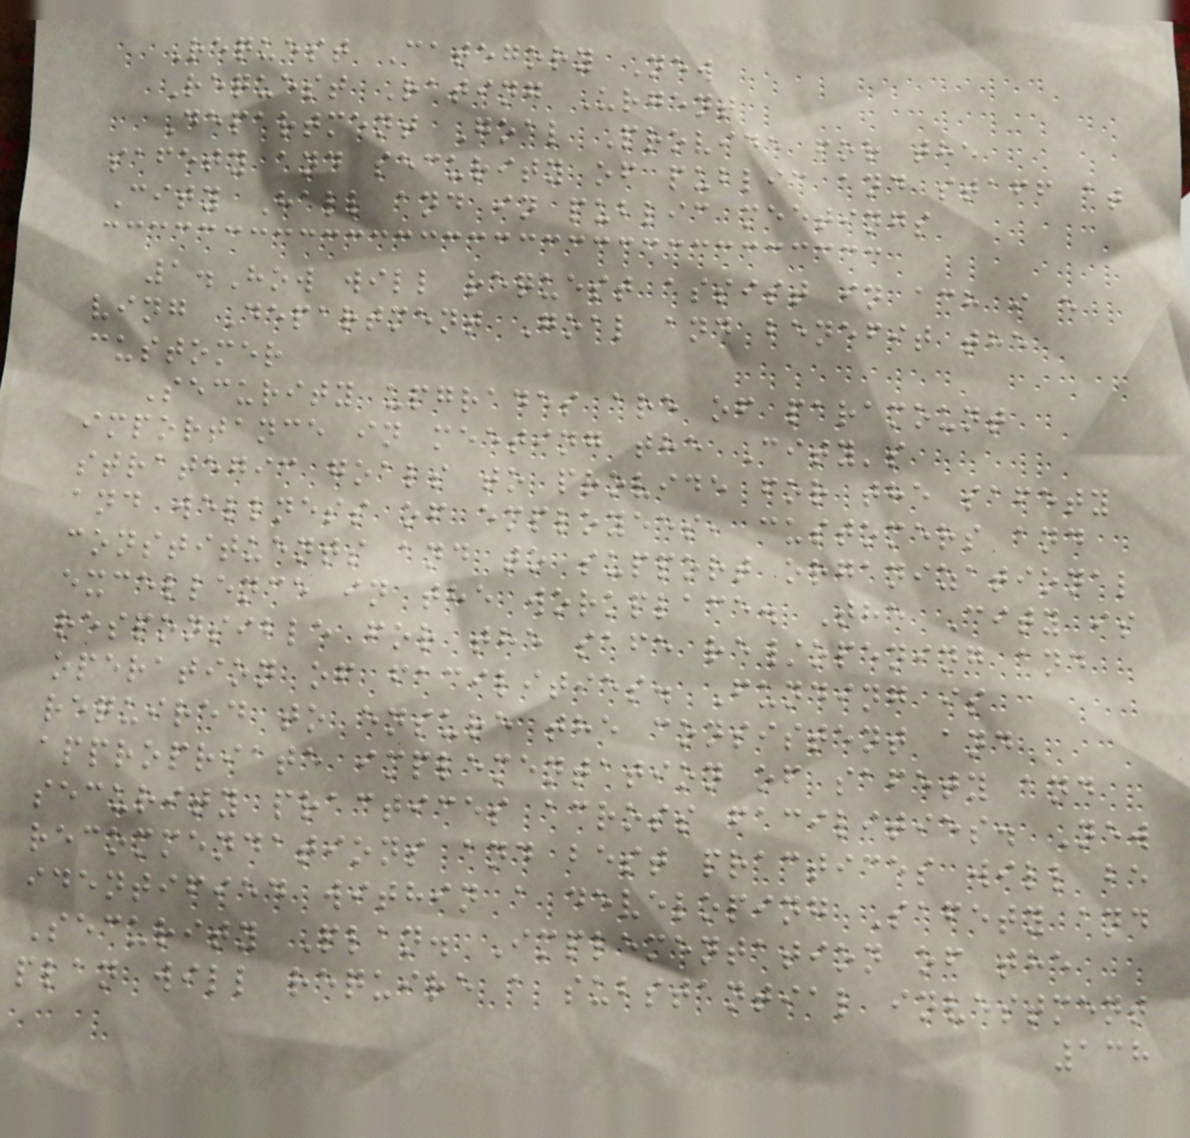Request Category New
Request Rating Urgent
Department Goal Provide for the
safety and security of public and staff at
City Hall and in public meetings
1.How will request assist in ach i e
ving Department Goal and benefit the
customer
Security upgrades are of paramount
importance in meeting the City's
strategic goals to provide for the safety
and wellness of employees, customers and
constituents and to support organizational
excellence in the workplace. The City is
responsible for the safe re/opening and
operation of facilities. Funding is
required to ensure the consistent and
appropriate implementation of safety and
security practices across facilities. New
recommendations and best practices will be
identified within a developing Safety and
Security Plan. Implementation of the
plan will require a substantial investment
138
